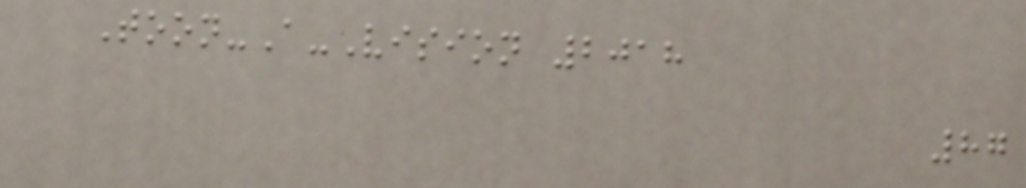Toon-A-Vision 2018
87
